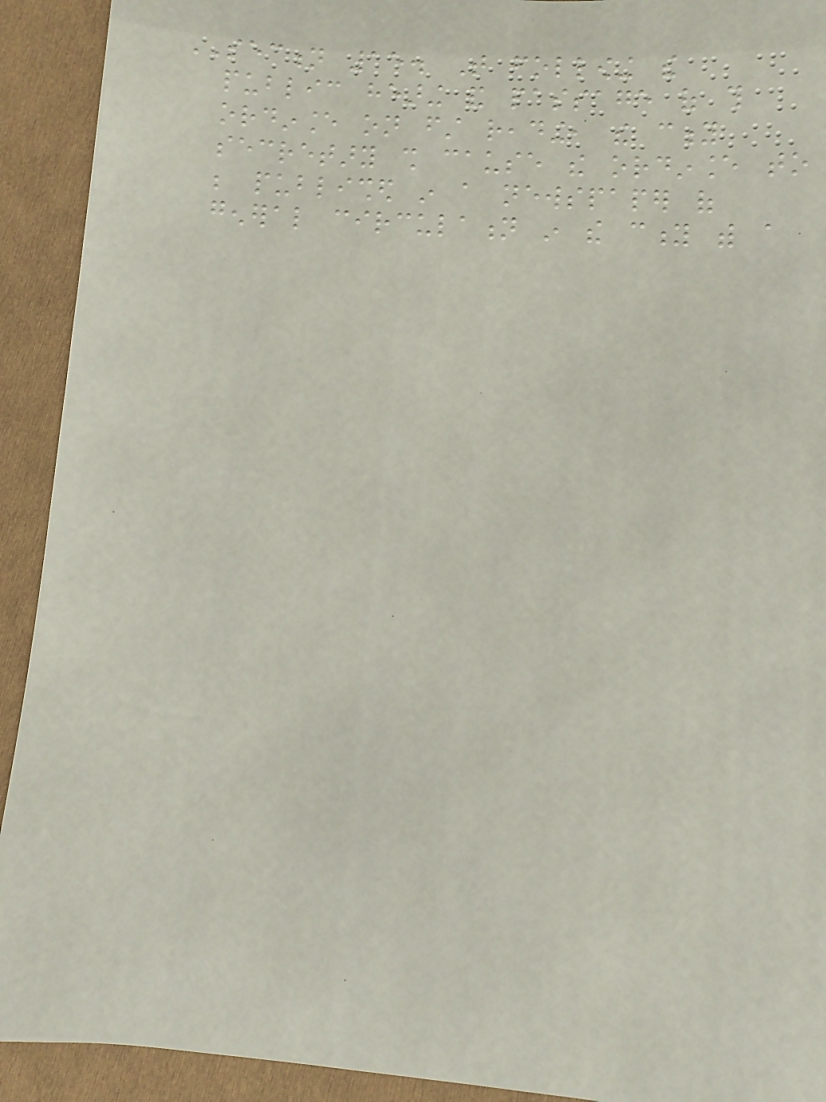SECTION 15. That following the
public hearing and passage of this
ordinance on first reading, the city
secretary shall cause the ordinance to
be published in a newspaper of
general circulation in the city with a
